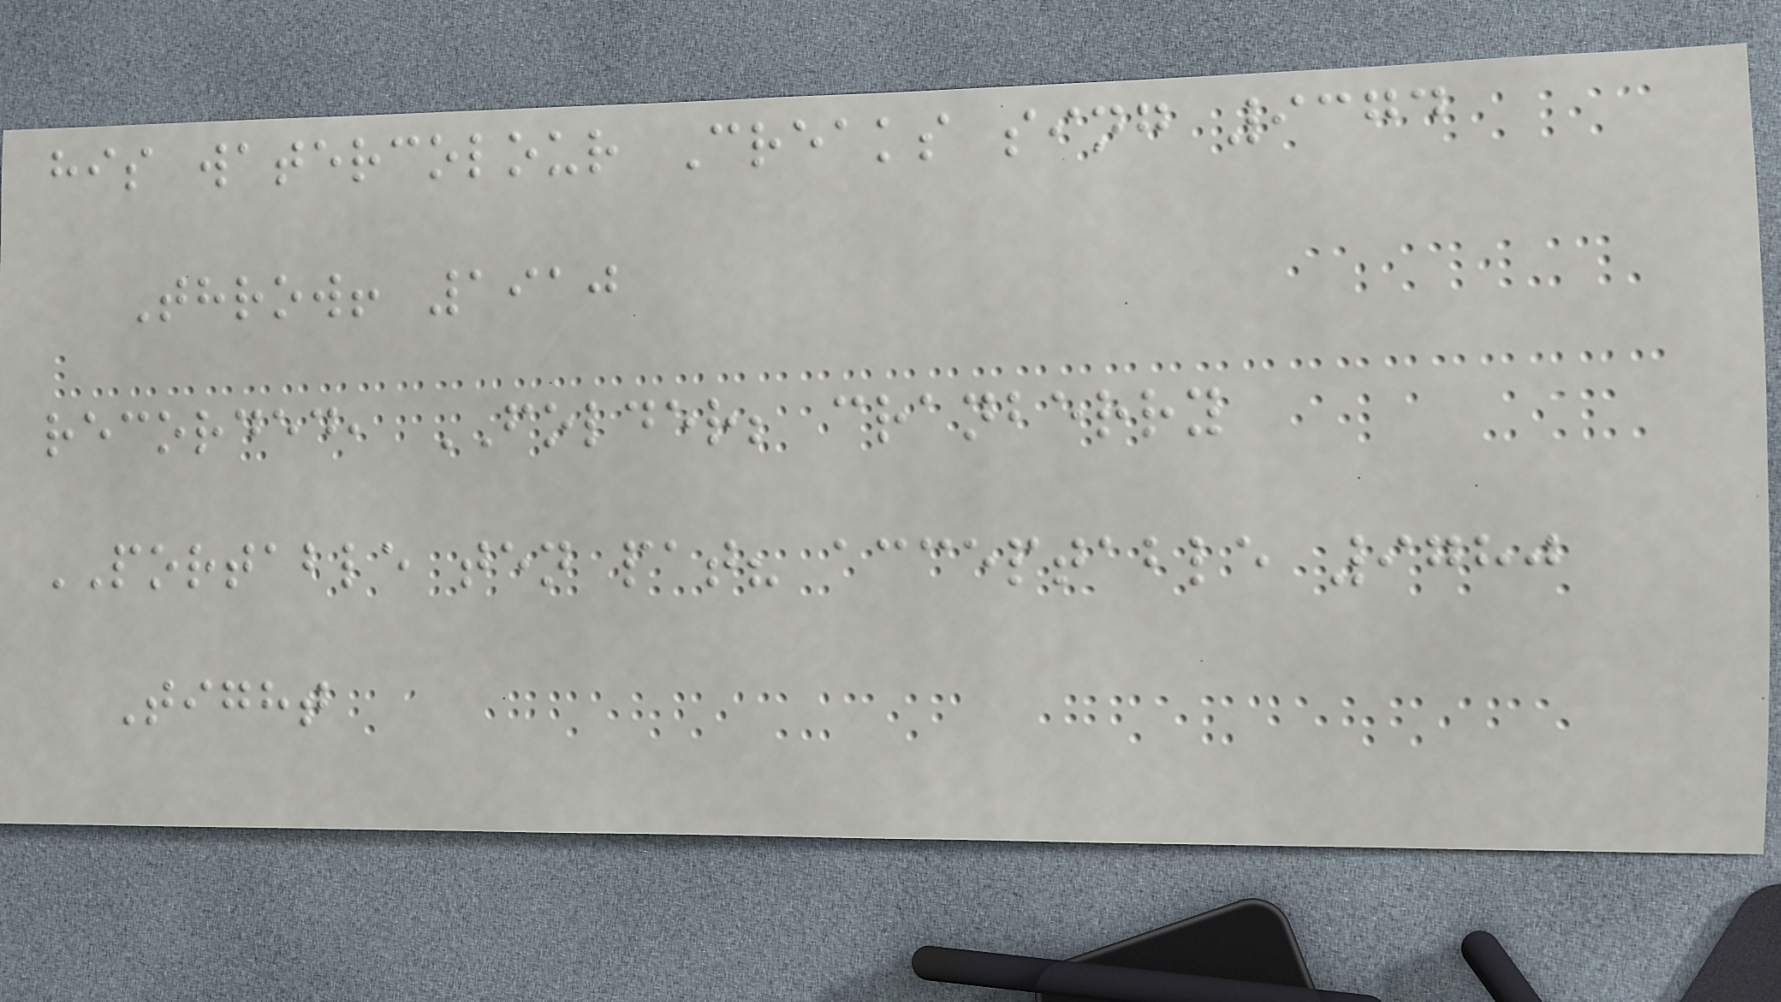his watercolour Creaks sing 9374
Throw! 1910
recorded, FOLDER; cranberry
PORTABLE ten pat? acceptable 9780
Tight
